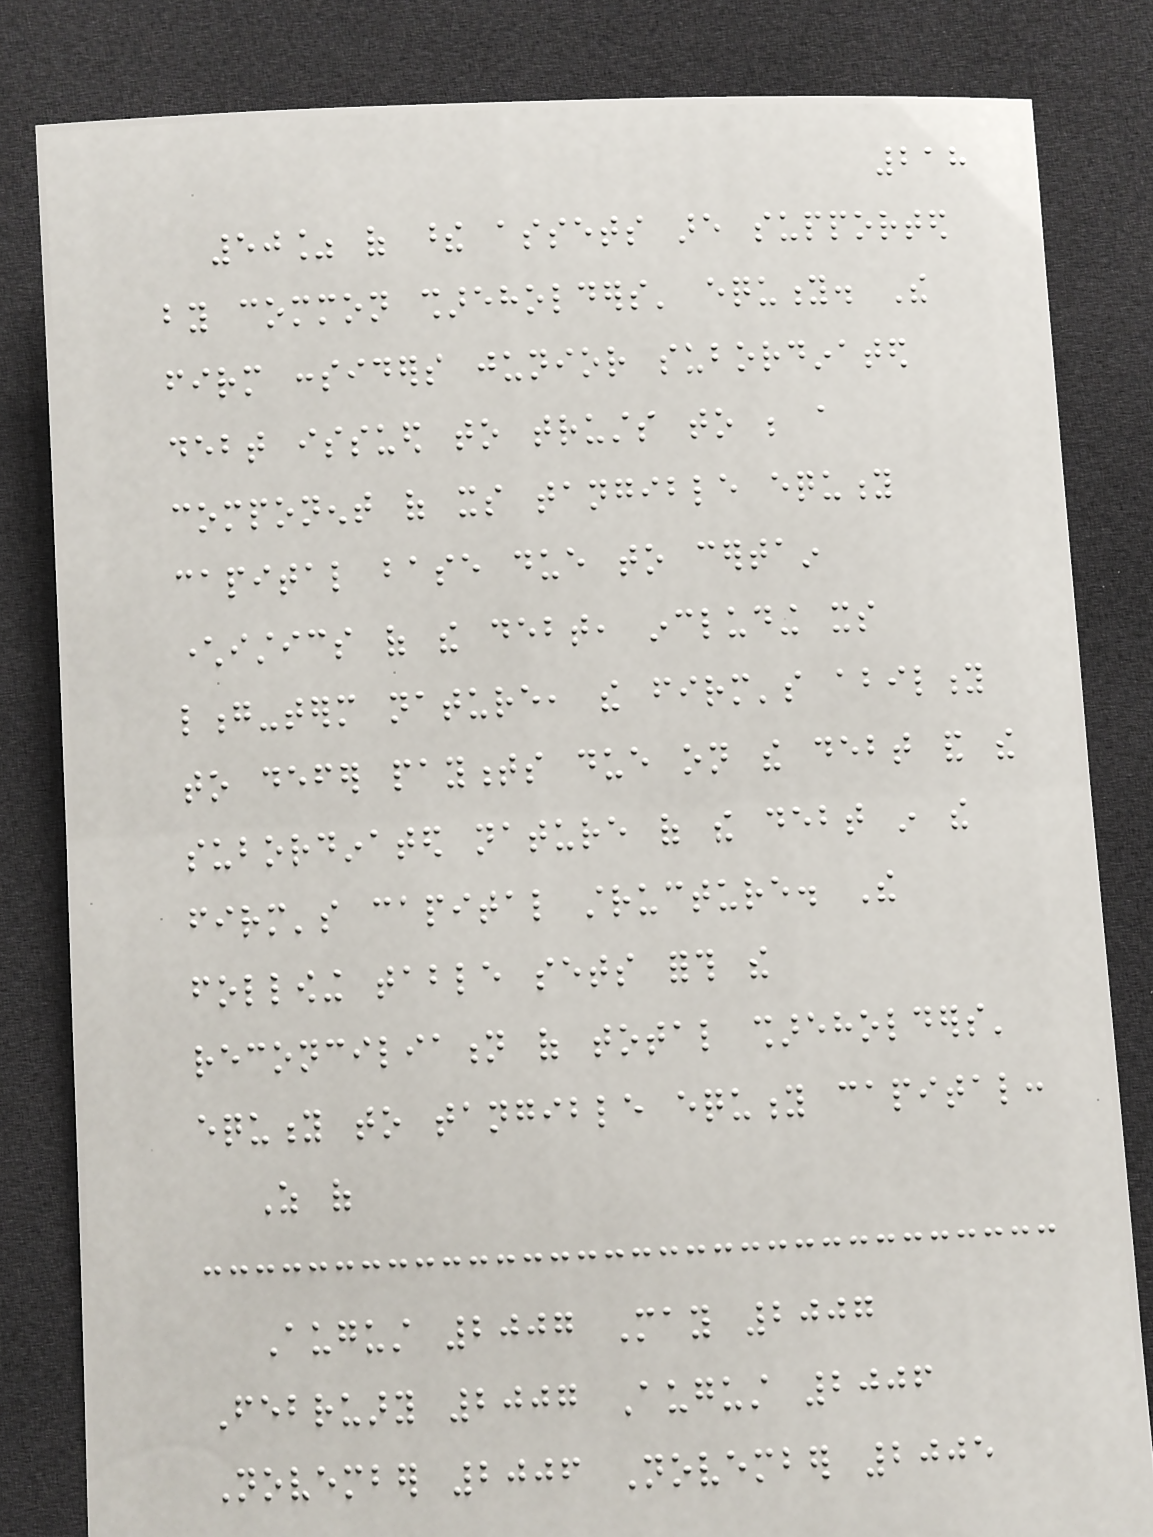218
50% of these assets are supported
by common shareholders' equity. The
firm considers junior subordinated
debt issued to trusts to be a
component of its tangible equity
capital base due to certain
characteristics of the debt, including its
long-term nature, the firm's ability
to defer payments due on the debt and the
subordinated nature of the debt in the
firm's capital structure. The
following table sets forth the
reconciliation of total shareholders'
equity to tangible equity capital:
As of
August 2007 May 2007
February 2007 August 2006
November 2006 November 2005
